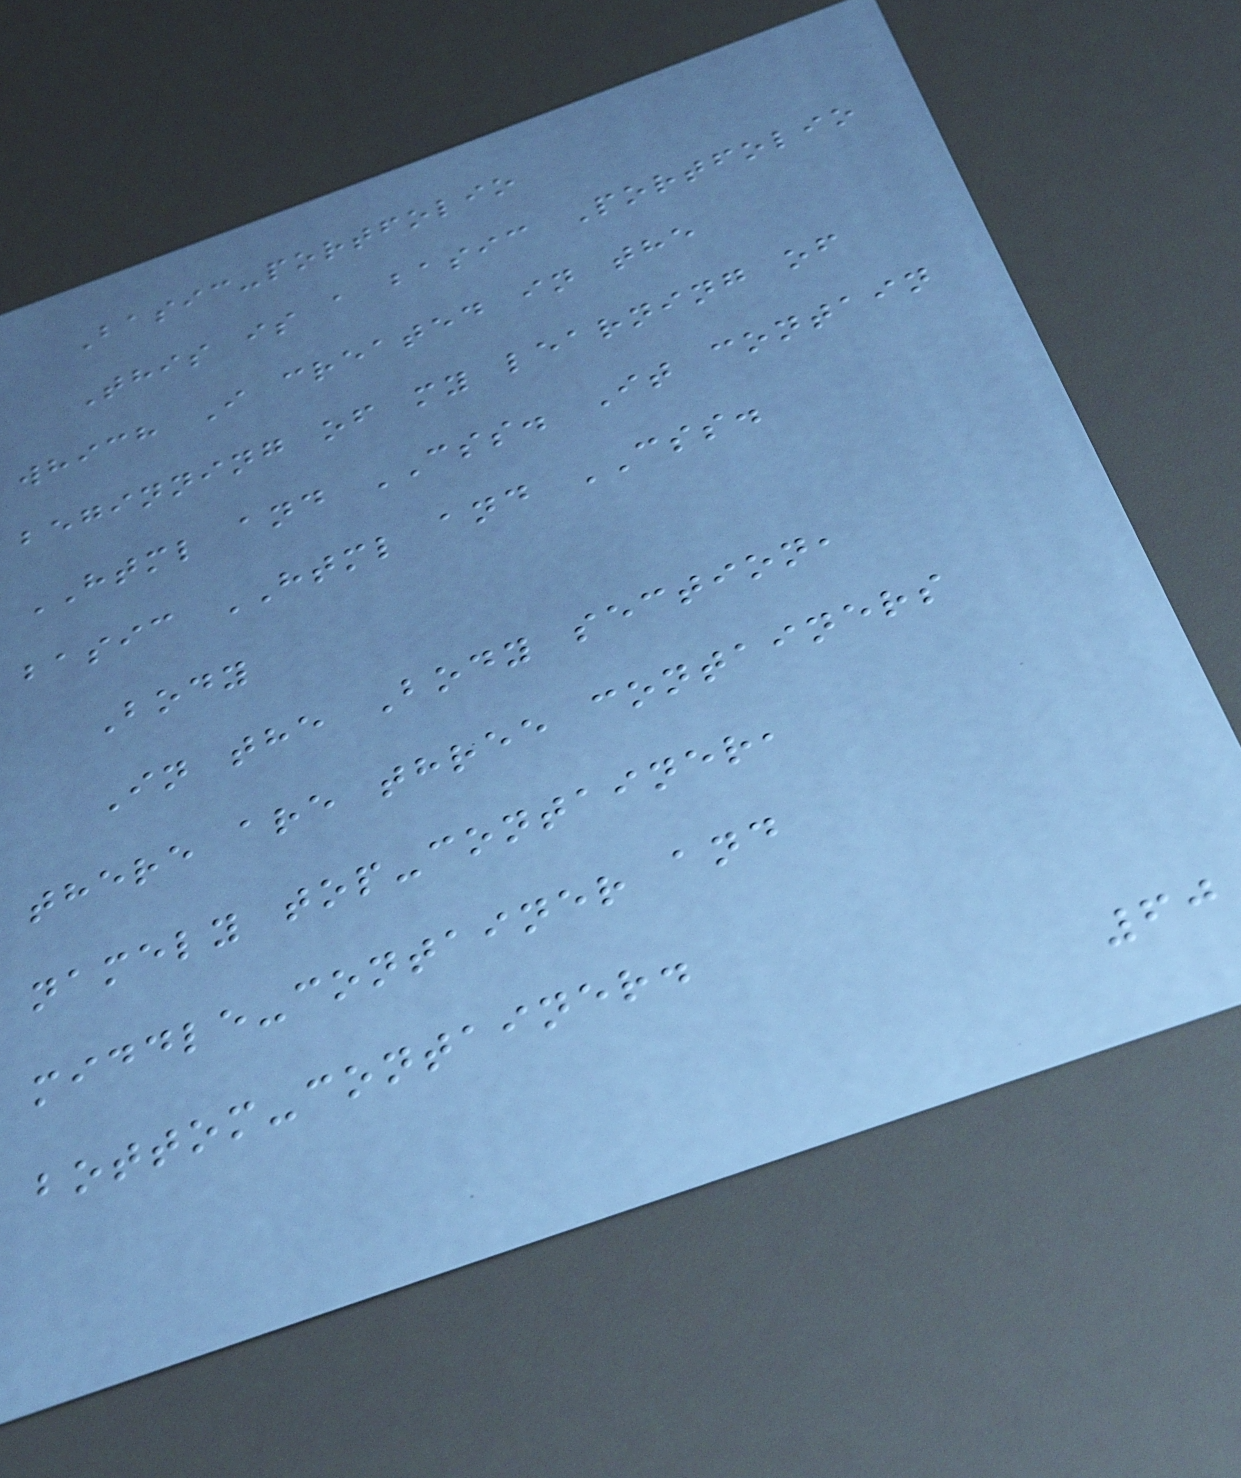Basic-portfolio
This is a basic Portfolio
which I created in the
beginning of my learning of
HTML and CSS. It contain
basic HTML and CSS.
Body
In the Body section,
there are three containers
namely top-container,
middle-container and
bottom-container.
60
